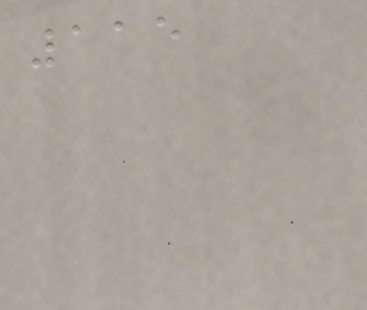115
